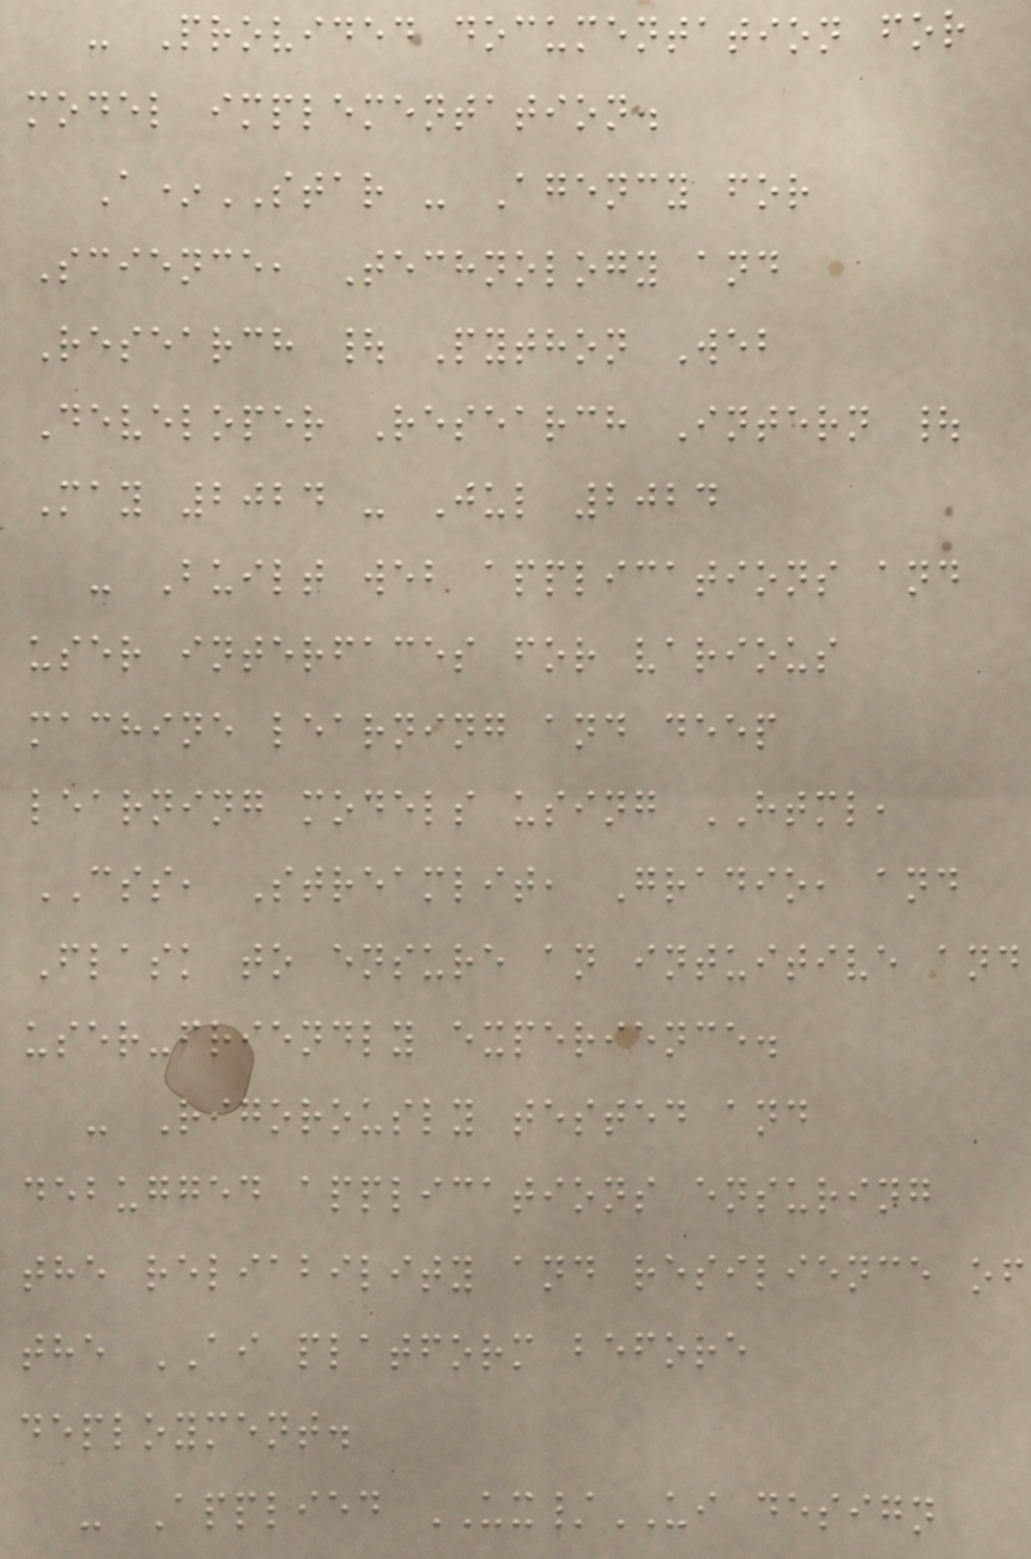- Provided documentation for
model implementation.
A*STAR - Agency for
Science, Technology and
Research | Python Web
Developer Research Intern |
May 2024 - Jul 2024
- Built web applications and
user interfaces for various
machine learning and deep
learning models using HTML,
CSS, Streamlit, Gradio, and
Flask to ensure an intuitive and
user-friendly experience.
- Rigorously tested and
debugged applications ensuring
the reliability and resilience of
the AI platform before
deployment.
- Applied UX/UI design
